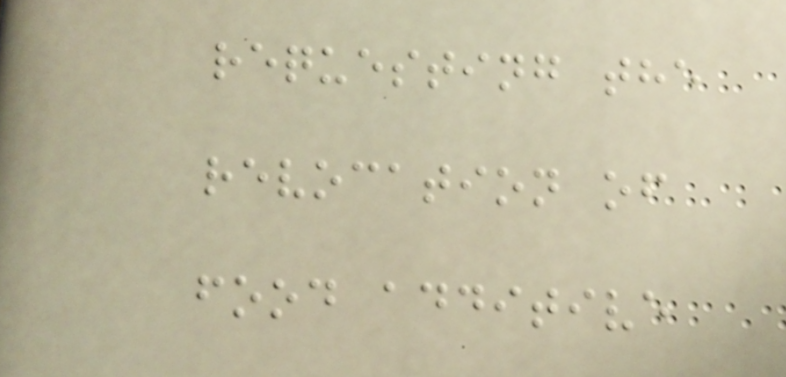requesting the
revocation of
food additive
